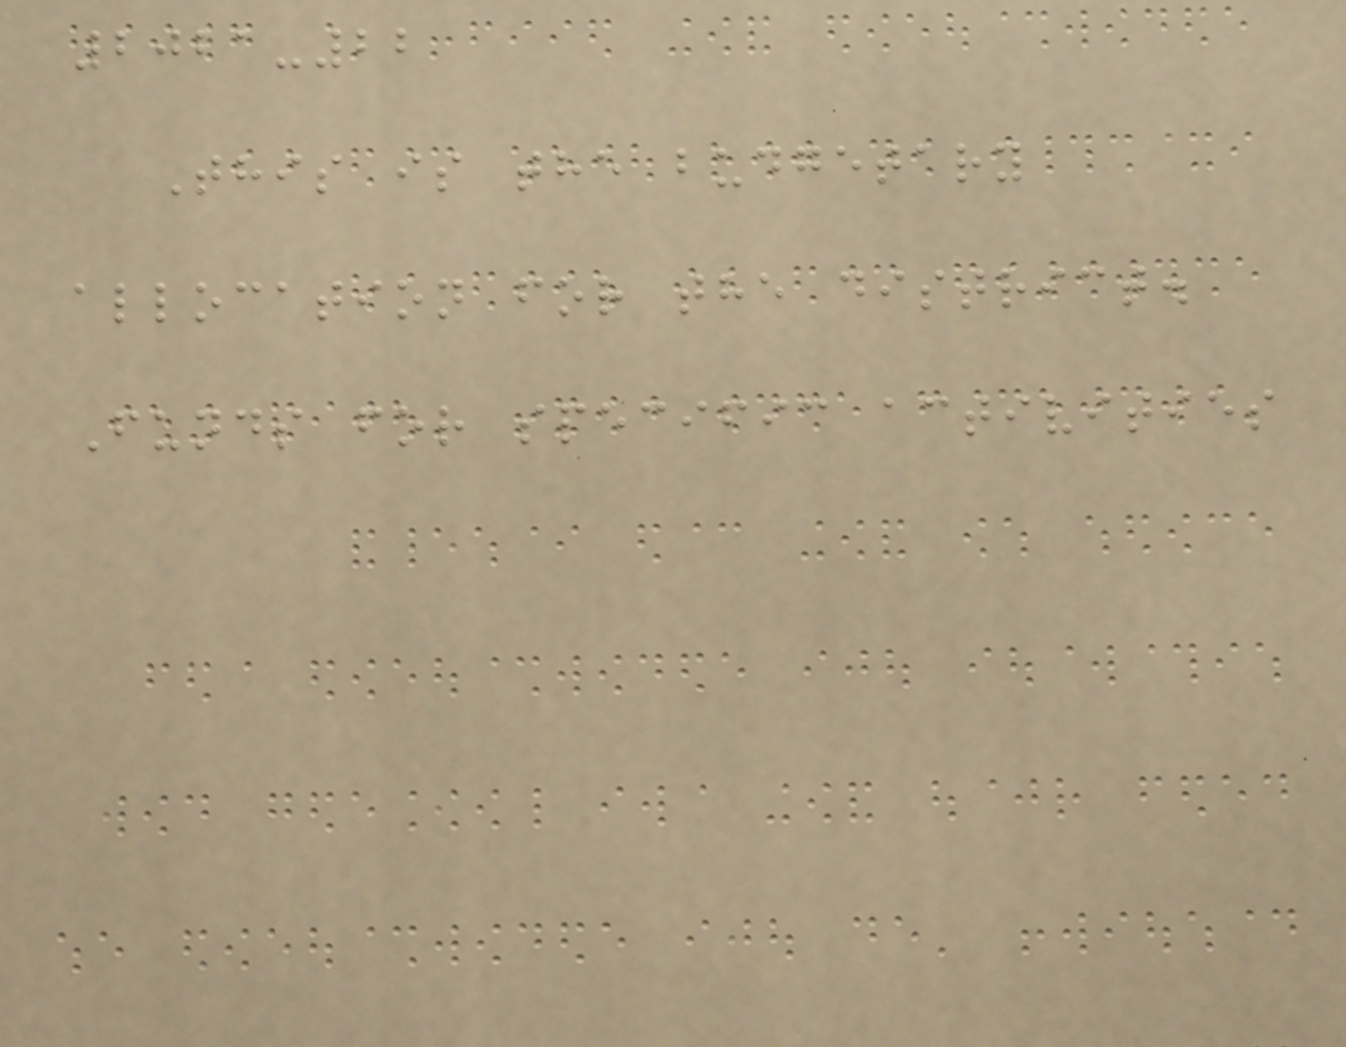2021-22
This is the budgetary
allocation for the district.
Funds for specific activities
